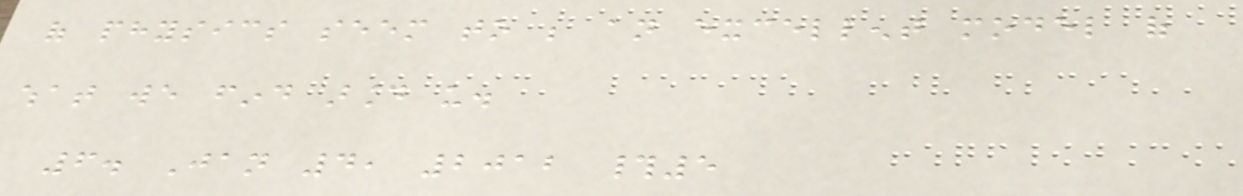of physics seem to be an excellent model of
what we find around us.
6. Jan 4, 2012 #5
